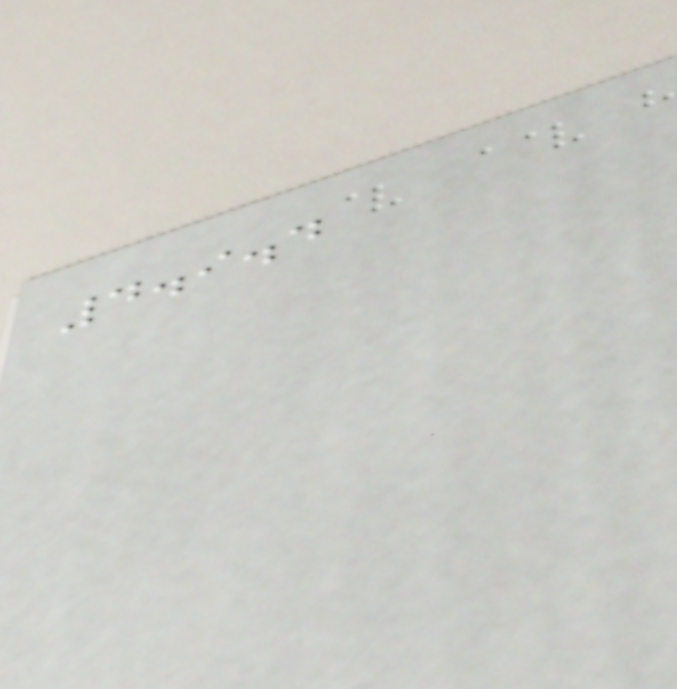4.9.4
